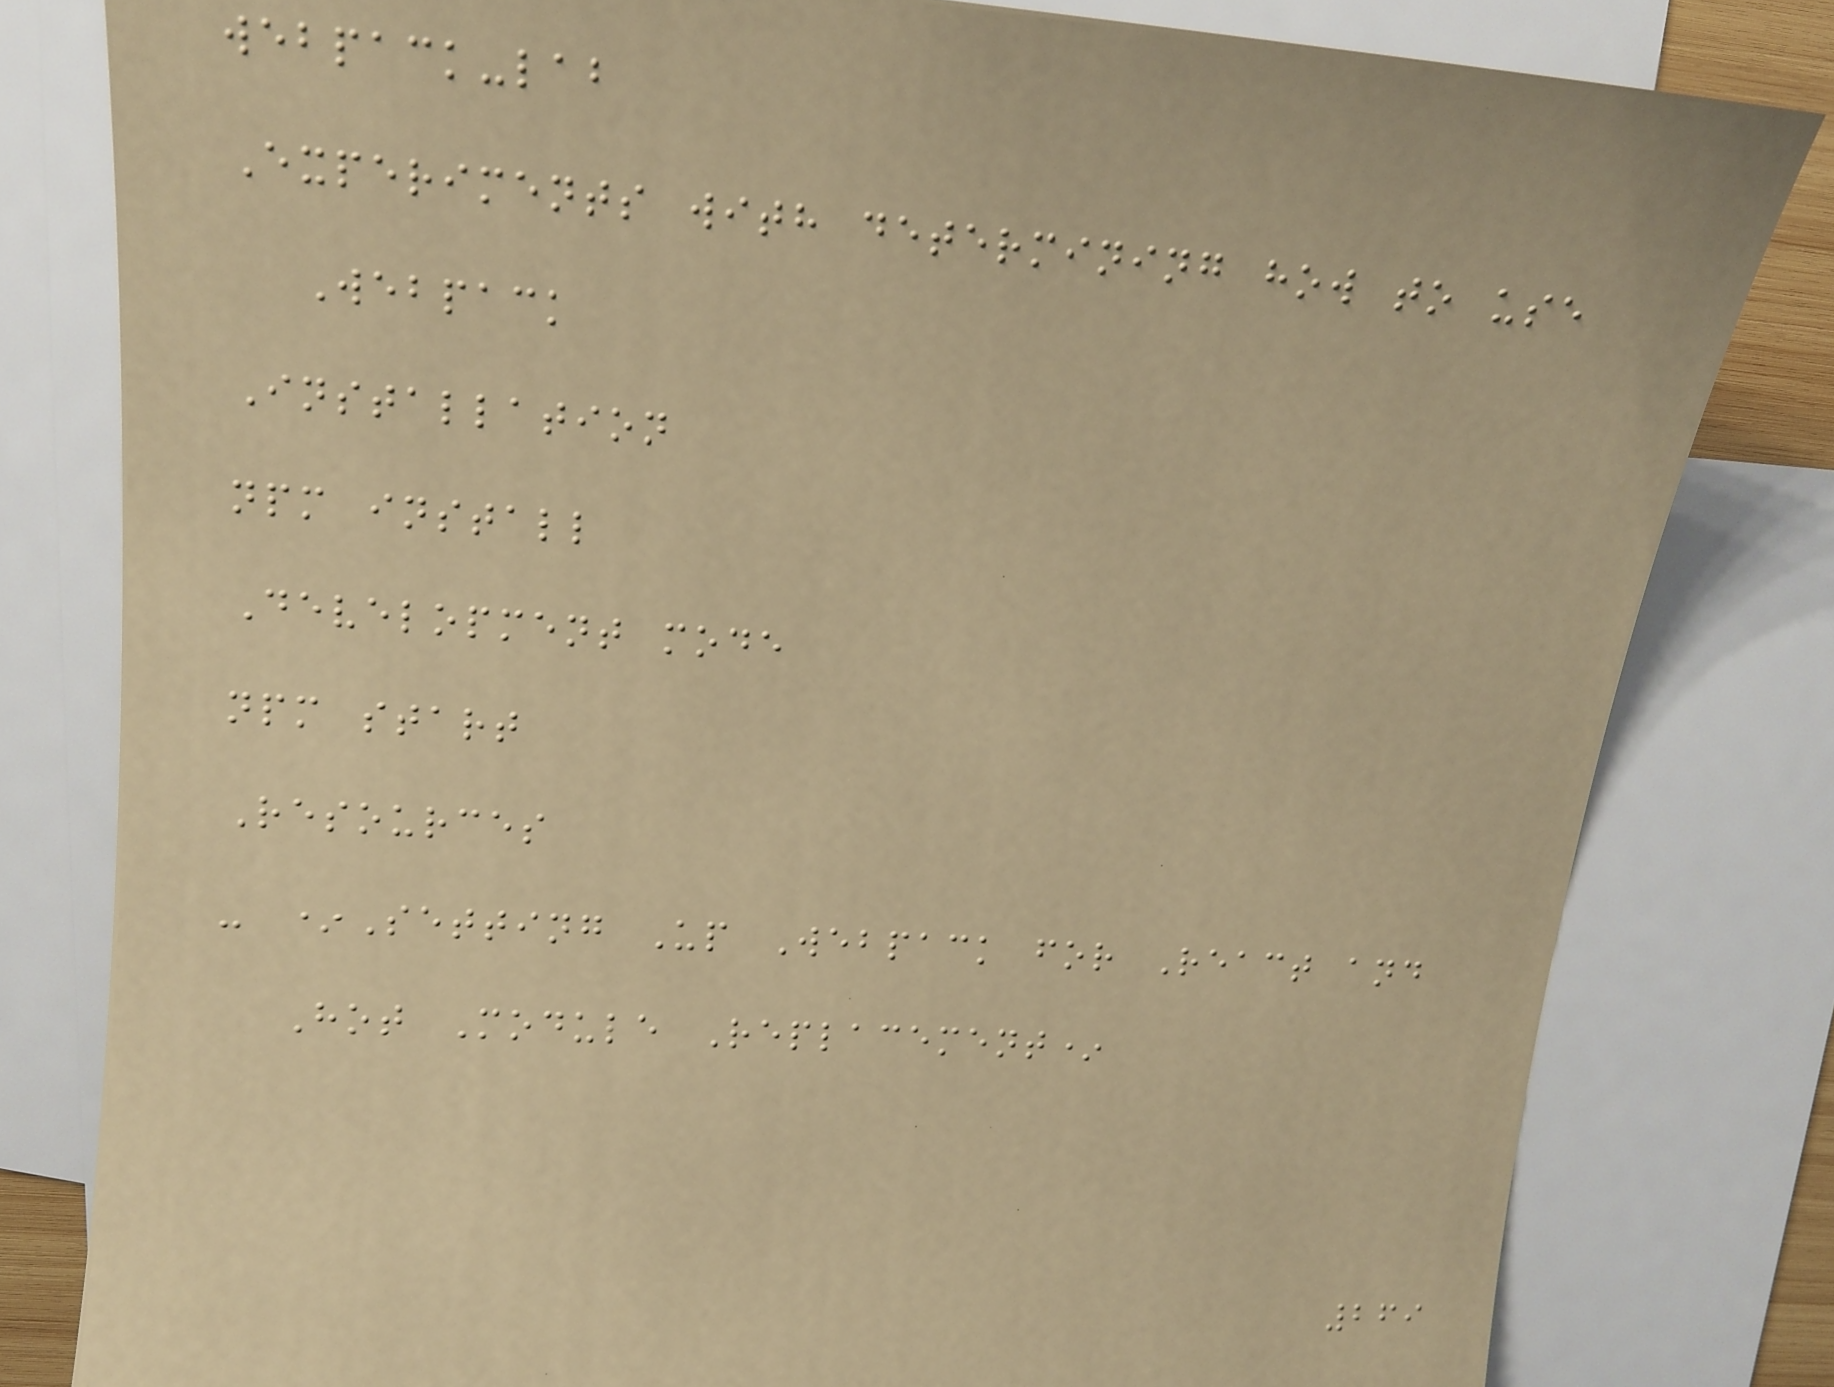webpack-lab
Experiments with determining how to use
Webpack
Installation
npm install
Development mode
npm start
Resources
- *Setting Up Webpack for React and
Hot Module Replacement*
269
